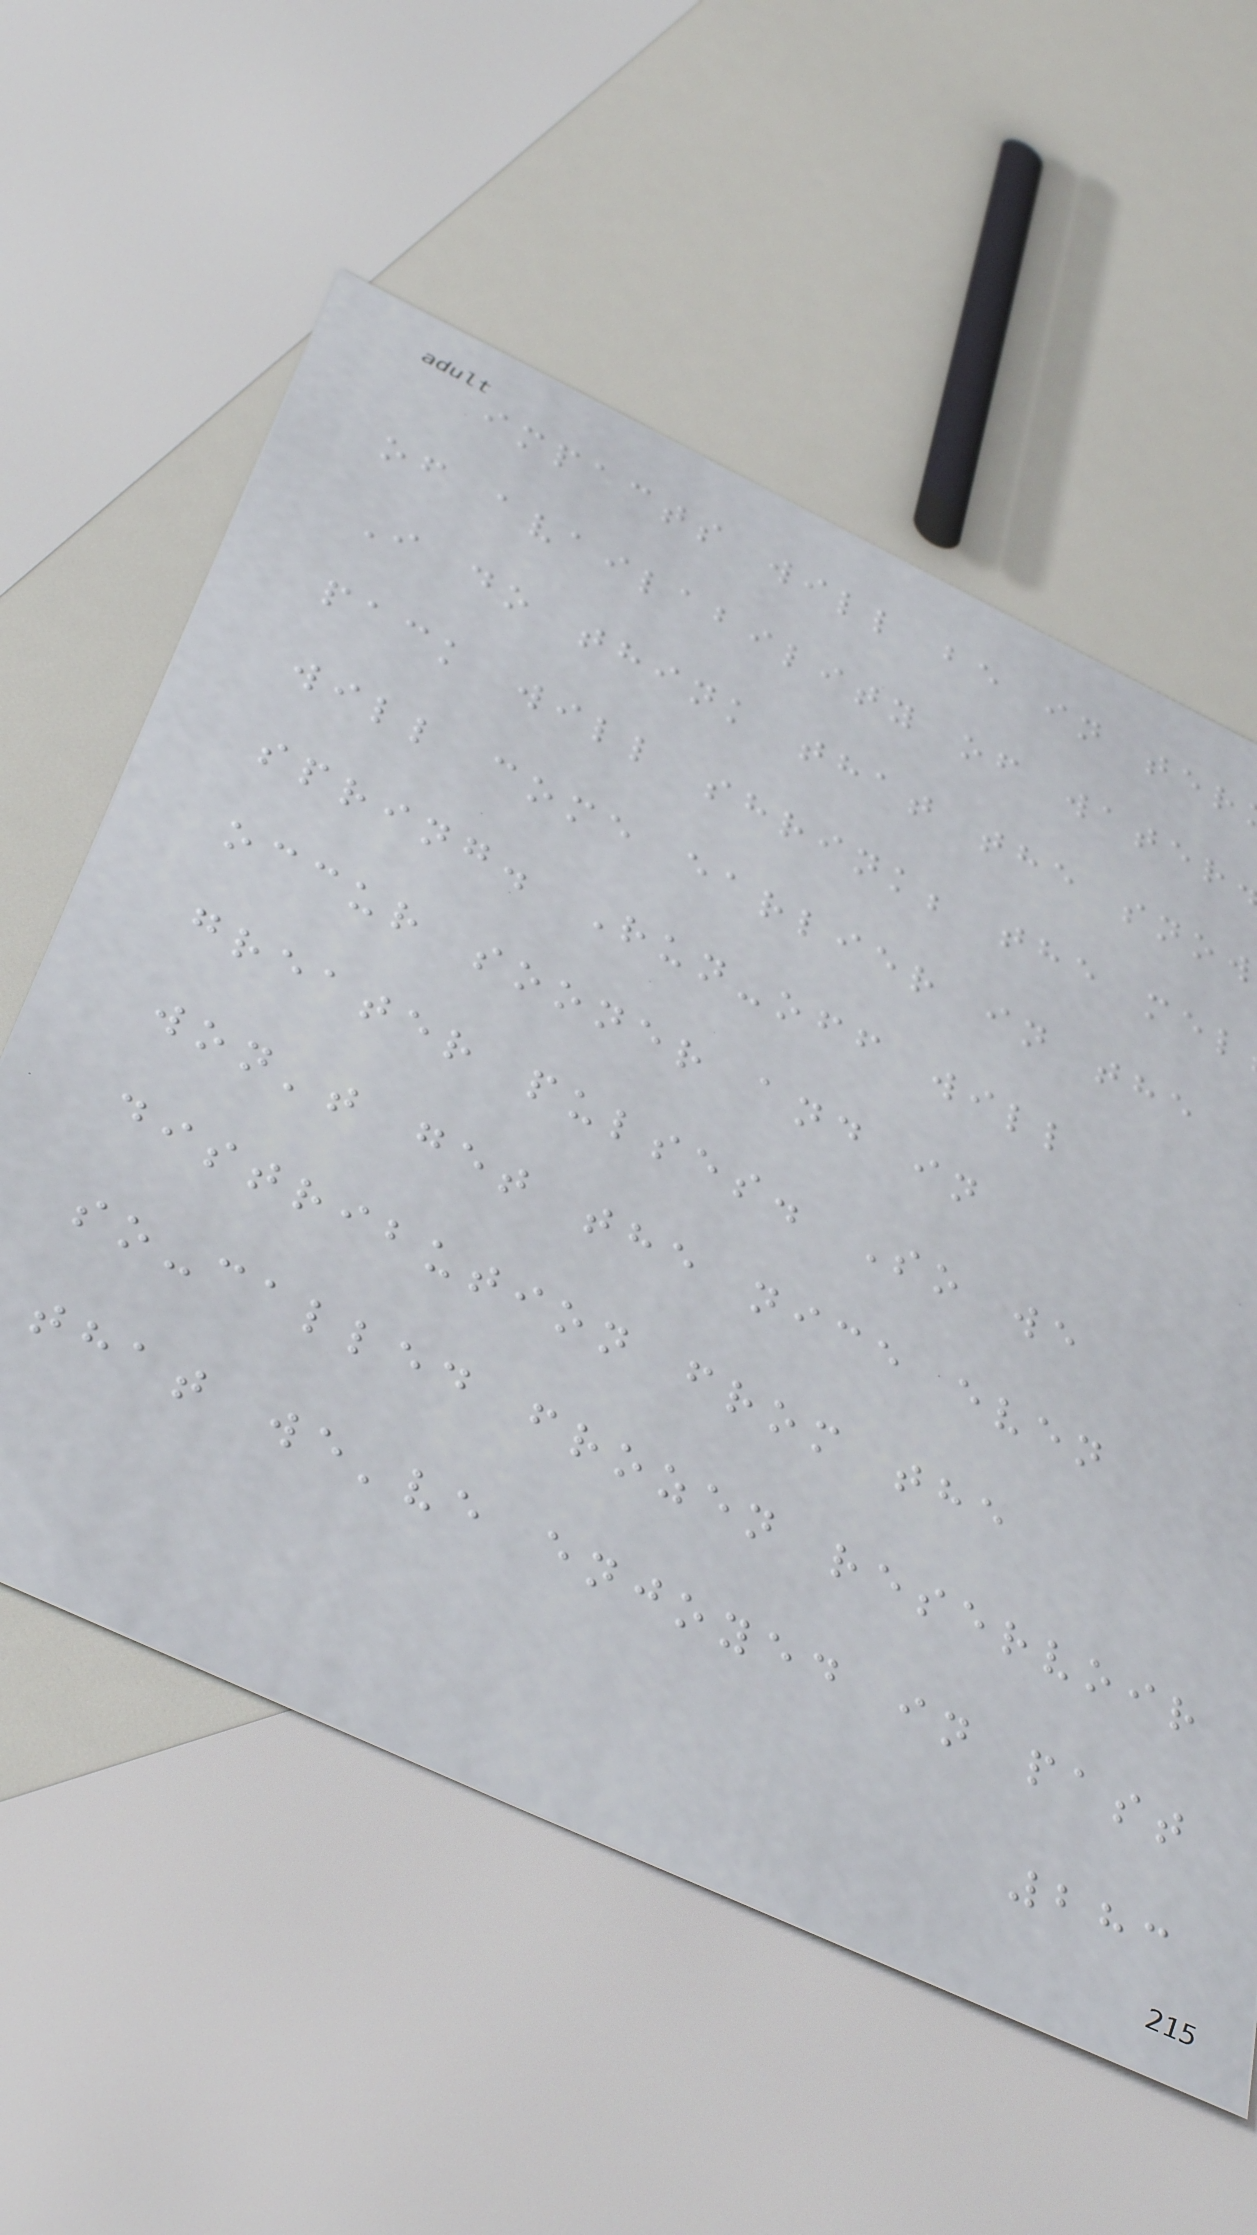impacts will be in ter
of availability of water
I do think that the snow
pack will shrink; the mel
will come earlier in the
spring. Run-off will
occur sooner and in
greater pulses. So we
won't get the nice even
distribution from the
so-called frozen reservoir
that we've enjoyed in past
283
